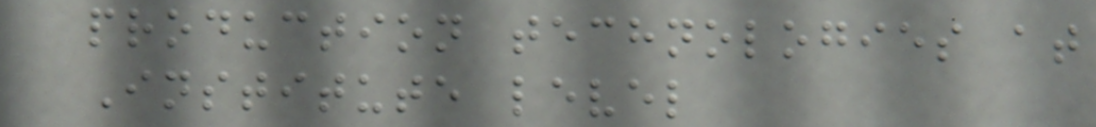production technologies at
Institute level
